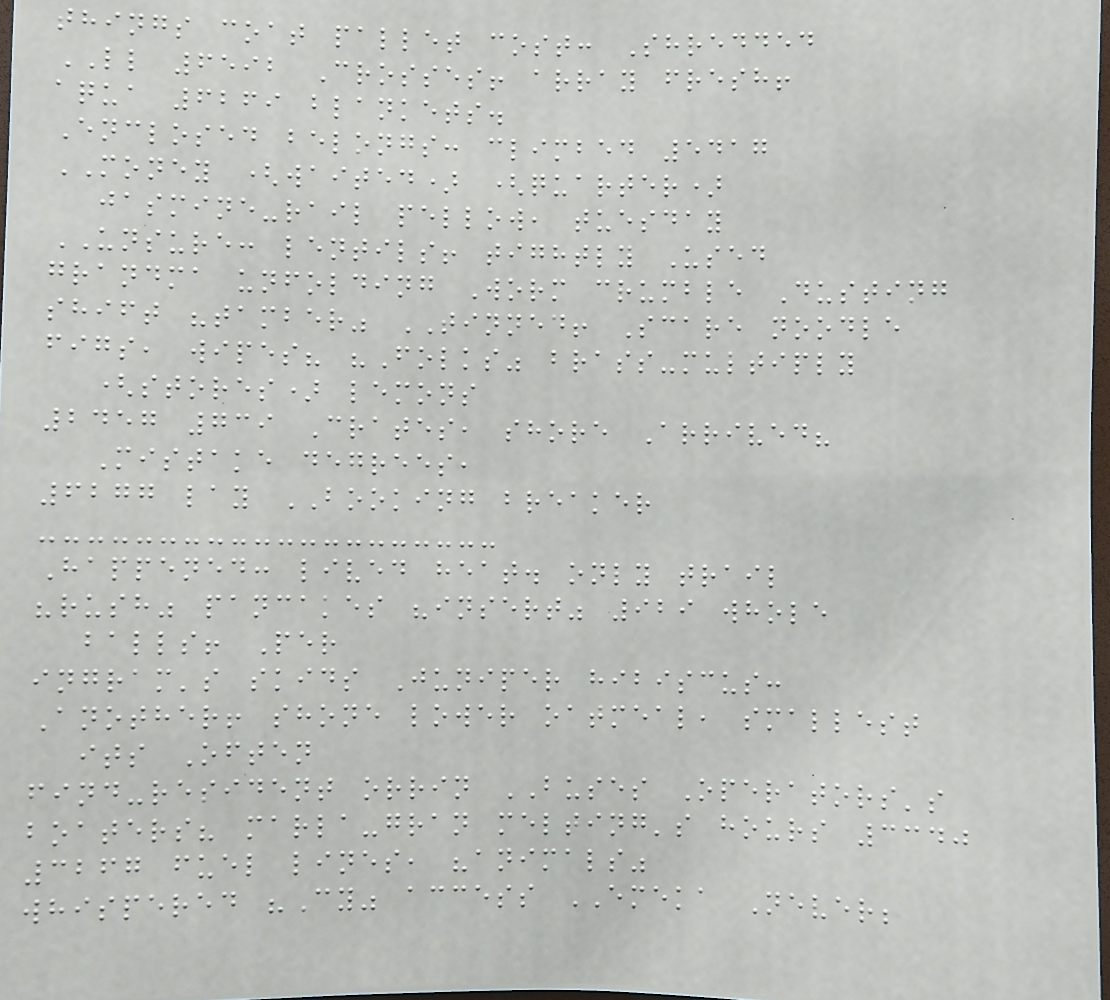things coat pallet cost: Shredded
LL 6592 Crosses! array fresh!
aqua 6269 blankets.
Enclosed belongs: climbed 5417
MONEY (waited) (quarter)
jasmine-rail pellow, tuesday
UNSURE: lentils! tightly Used
grandma unfolding Worm crumble Dusting
shift "tamber" TINNED! Scare noodle
figs, wipes? "Folks" brass-multiply
(stores) lemons
2457 739 Crates, shore Arrived?
Mistake degrees,
6277 lay BOOKING breaker
Happened: lived heat. only trail
"rush" pancakes "insert" 929 whole
balls! Per
ingram's skids Juniper hibiscus:
Another! shone lower oatmeal, smallest
its Often
find-resident orrin BUSES Operators's
boaters? marla-gran melting's hours 3340
3267 fuel lines, "animals"
whispered "Cy" access EMEKA Never;
